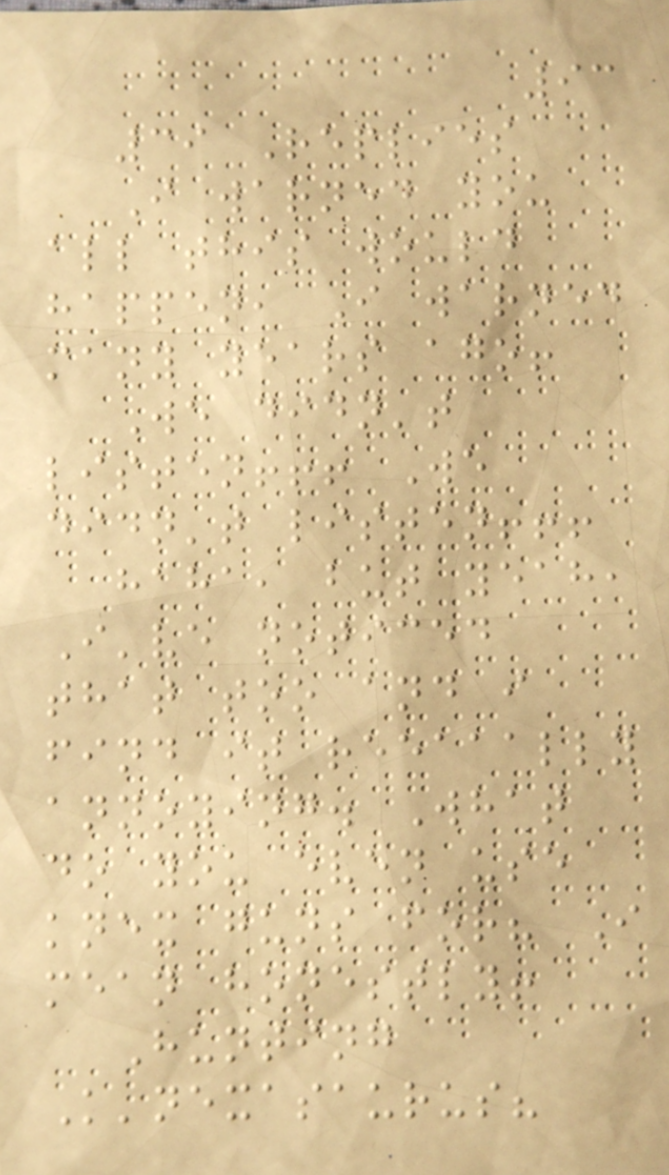93
39 Replies
I warned you
all this would
happen, I warned
many years ago!
We didn't
listen!!! We
didn't listen!!!
haha, but yeah,
I've noticed
that too and i
find it reeaaally
annoying. What
do you even use
knex guns for? I
mean honestly!
Hunting
K'nexasaurus?
